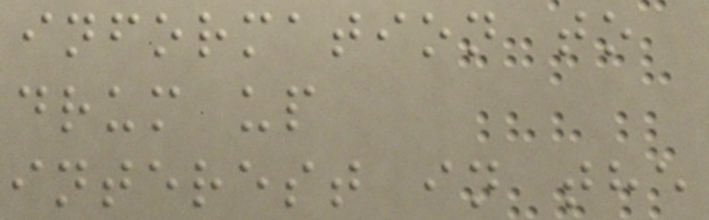information to
drum up
interest in the
